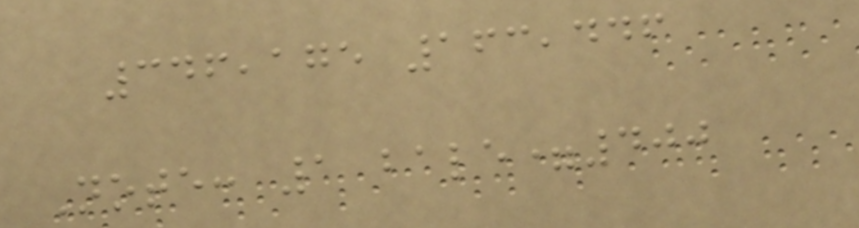346,175 163,446
Note: 1 bale=400
